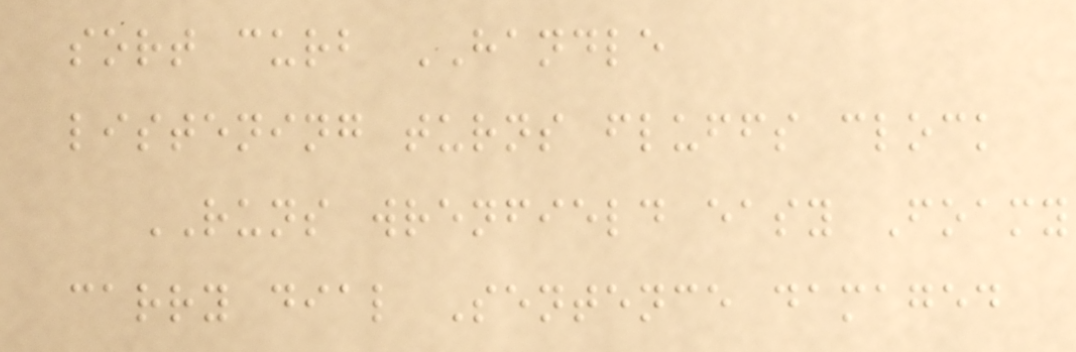sort curb HANDLE
listening turns fluffs clock
RUNS wrenfield easy Foamy
carry dial Sentence damaged
